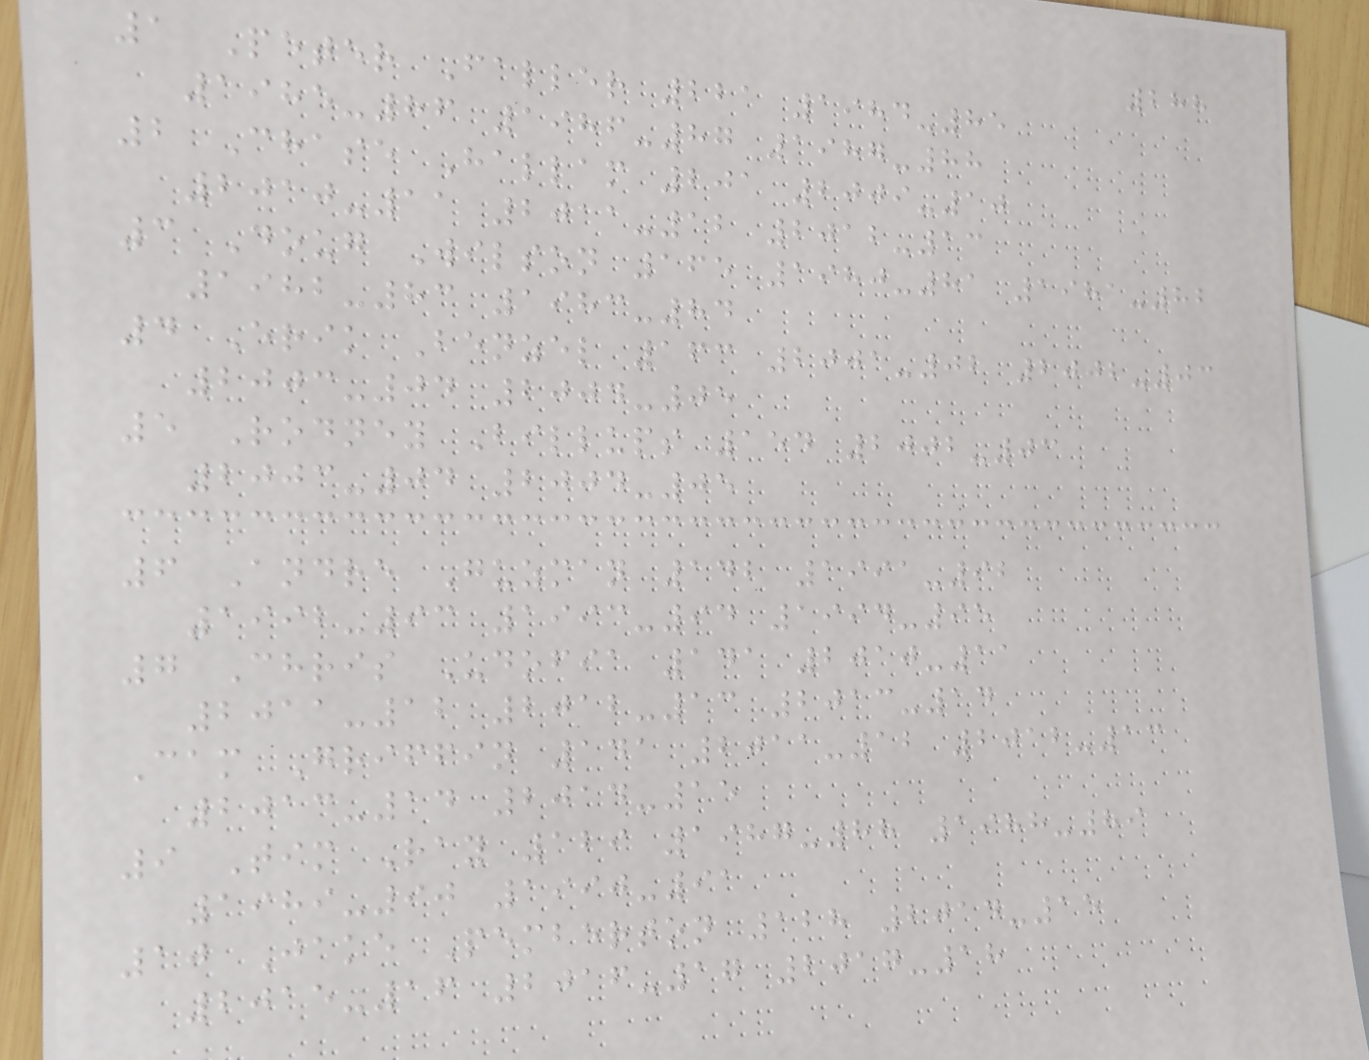288
1 Peter Faller 221 1984-85
1985-86 1986-87 1987-88
2 Chase Hallam 201 2009-10
2010-11 2011-12 2012-13
3 Doug Wilson 165 1980-81 1981-82
1982-83 1983-84
4 Erik Benzel 163 2001-02 2002-03
2003-04 2004-05
5 Rodney Billups 154 2002-03
2003-04 2004-05
6 Andre Guzman 142 1991-92
1992-93 1993-94 1994-95
7 Chris Udofia 141 2010-11
2011-12 2012-13 2013-14
Cam Griffin 141 2011-12 2012-13
2013-14 2014-15
9 Tim Ray 129 1987-88 1988-89
1989-90 1990-91
10 Jake Pemberton 128 2014-15
2015-16 2016-17 2017-18
